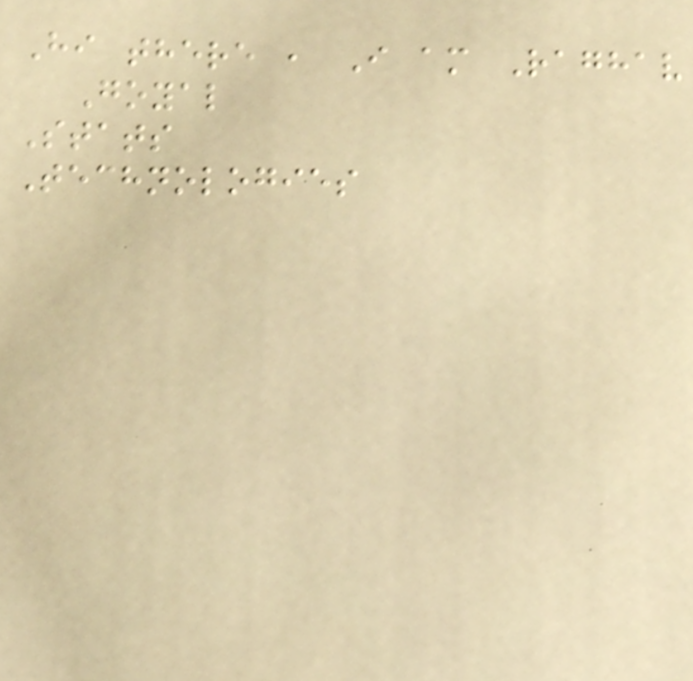Hi there , I am Raghav
Goyal
Stats
Technologies
